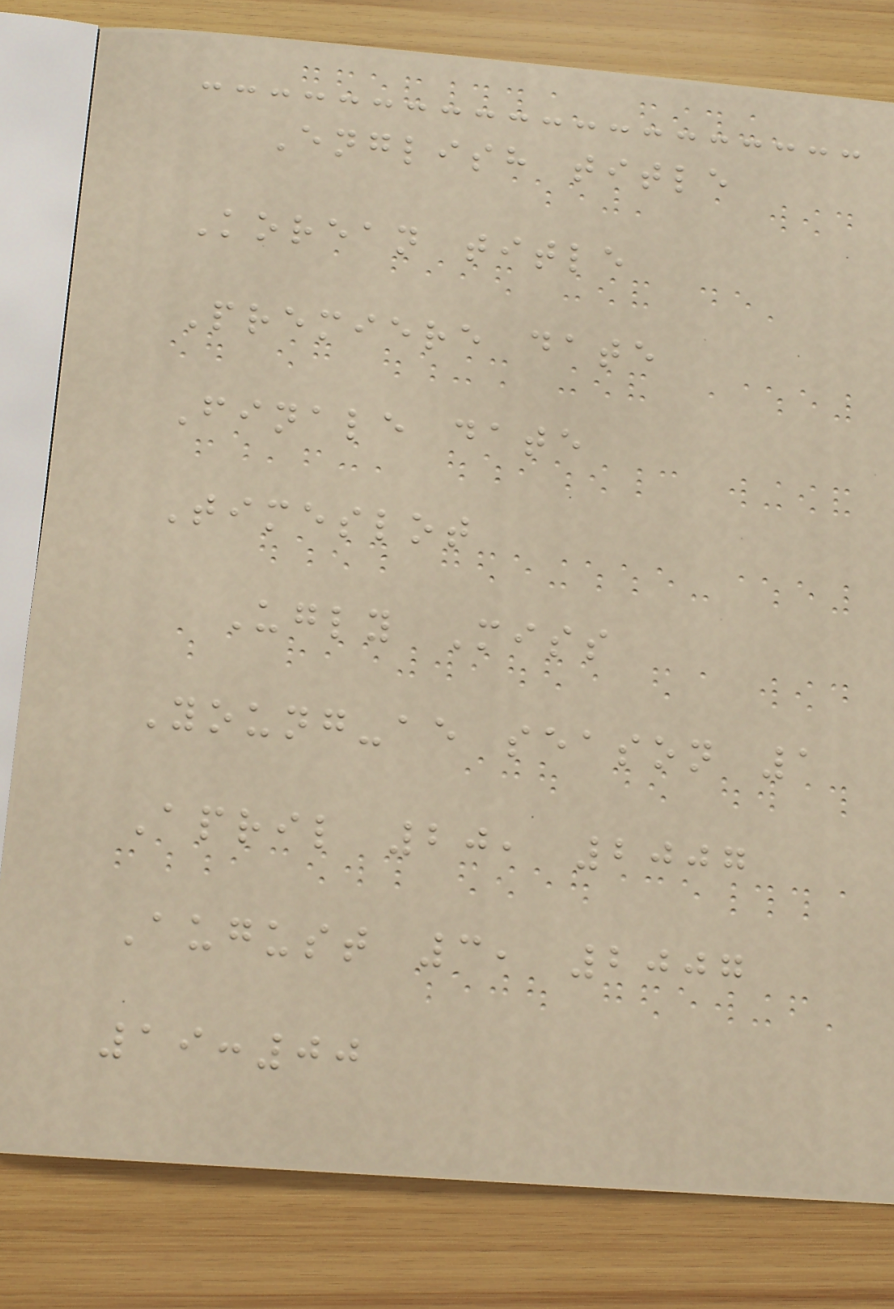English title
Korean title
Premiere date
Finale date
Timeslot
Ugly Miss
Young-ae season 1
April 20, 2007
August 3, 2007
19:00
